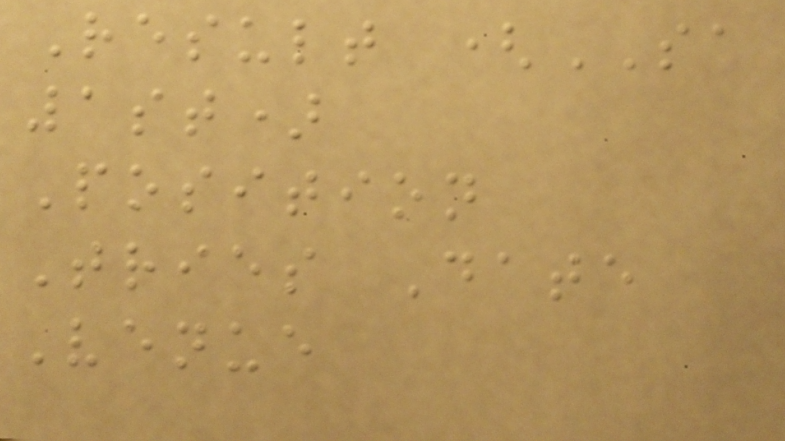Result (SA
1st)
Position
Tries Date
Venue
